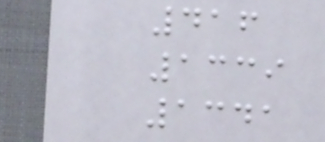416
1339
1341
